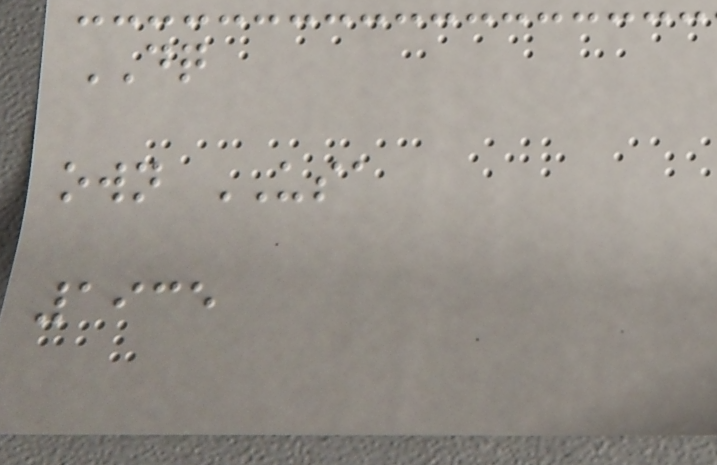DQ
own USA
1935
